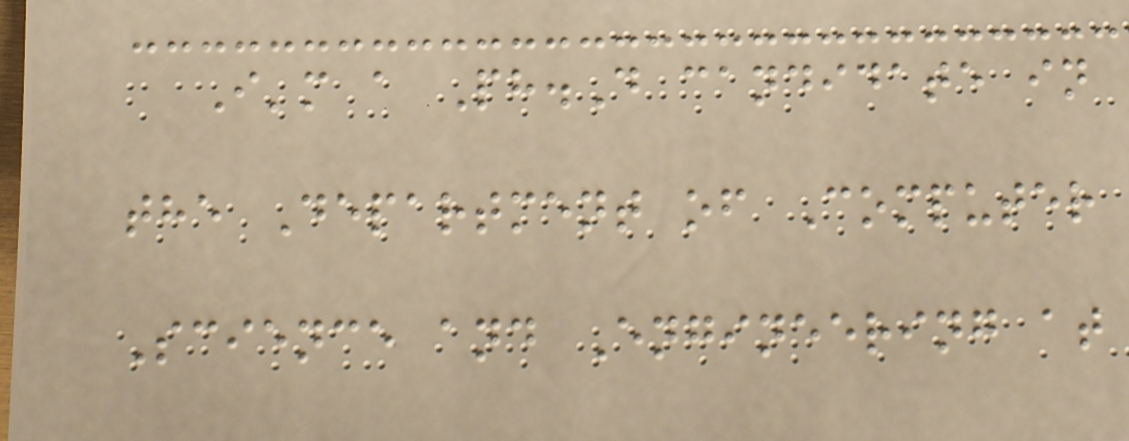I'm a Ph.D candidate in
the Department of Computer
Science and Engineering at
